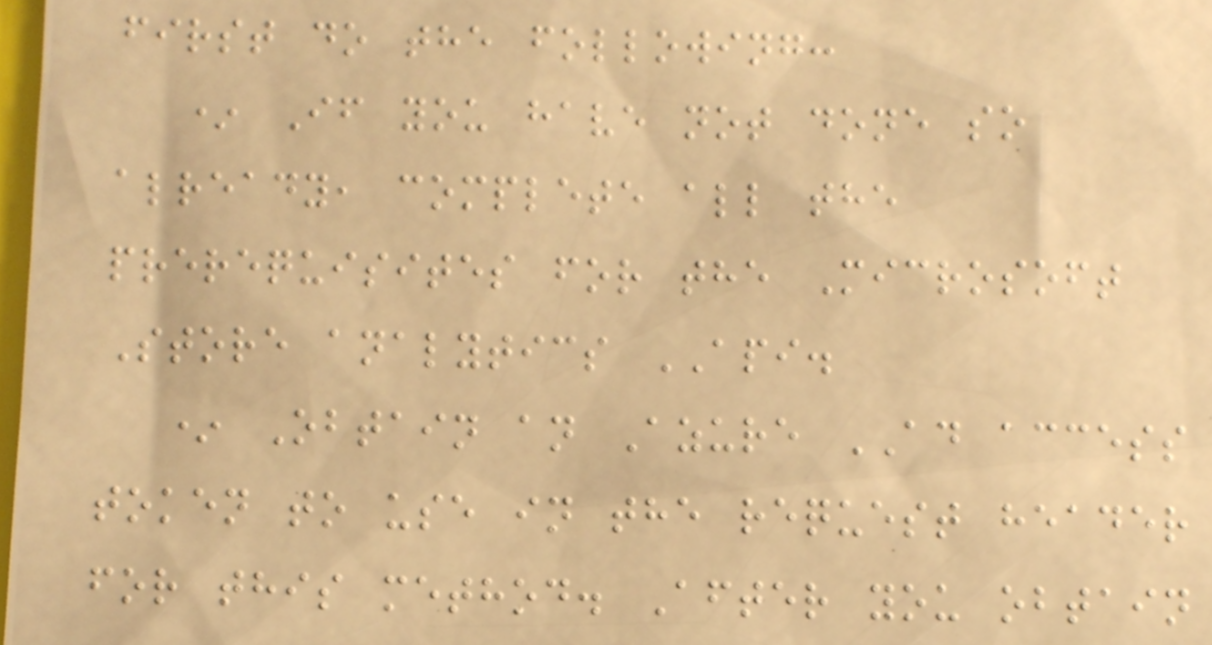first do the following:
* If you have not done so
already, complete all the
prerequisites for the Microsoft
Store analytics API.
* Obtain an Azure AD access
token to use in the request header
for this method. After you obtain
